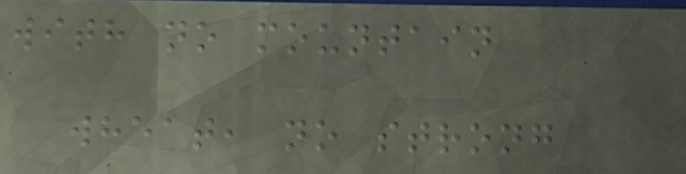with no mountain
wheat, no strong
